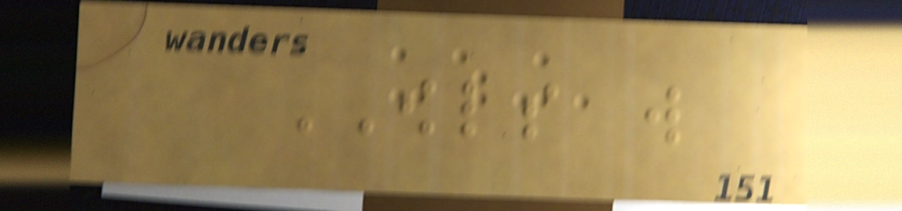OWLS will
